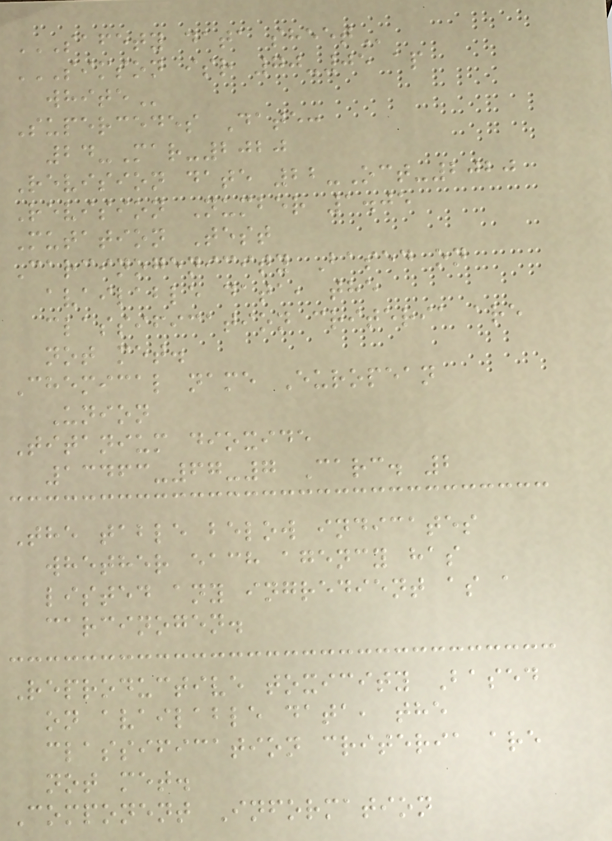SAFETY DATA SHEET
SIMSON ISR 70-05 AP
WHITE
Supercedes Date:
24-Mar-2020
Revision date 22-Oct-2020
Revision Number 1.05
Mutation Test
Carcinogenicity Based on
available data, the
classification criteria are
not met.
Chemical name European
Union
Titanium dioxide
13463-67-7 Carc. 2
The table below indicates
whether each agency has
listed any ingredient as a
carcinogen.
Reproductive toxicity Based
on available data, the
classification criteria are
not met.
Component Information
